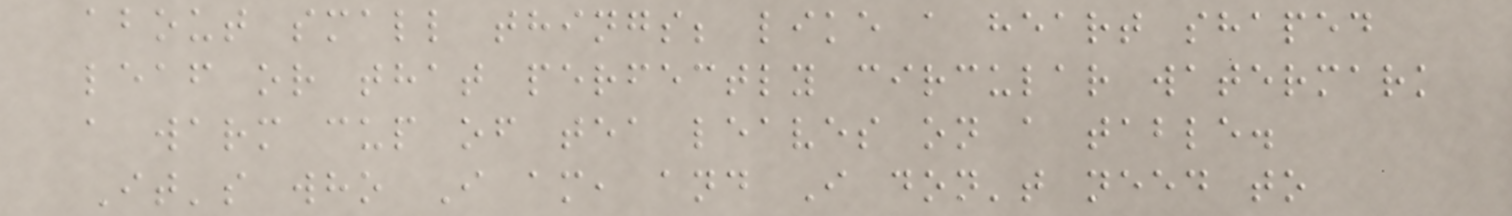about small things; like a heart shaped
leaf or that perfectly circular watermark
a warm cup of tea leaves on a table.
It's who I am, and I don't need to
